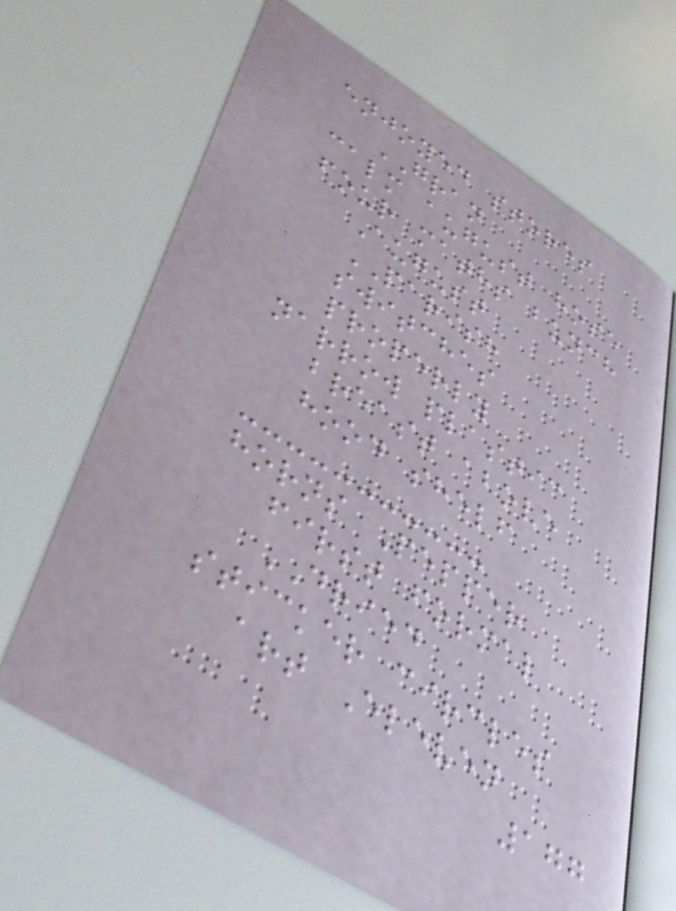enjoyed stores
GRAN
calm august hose
four maths bunch
August
PARISH
switches
properly
narrow plastic
breast above
hood shelf
horns Pepper
first formal
DRIED
sticker circles
art Eleven
177
